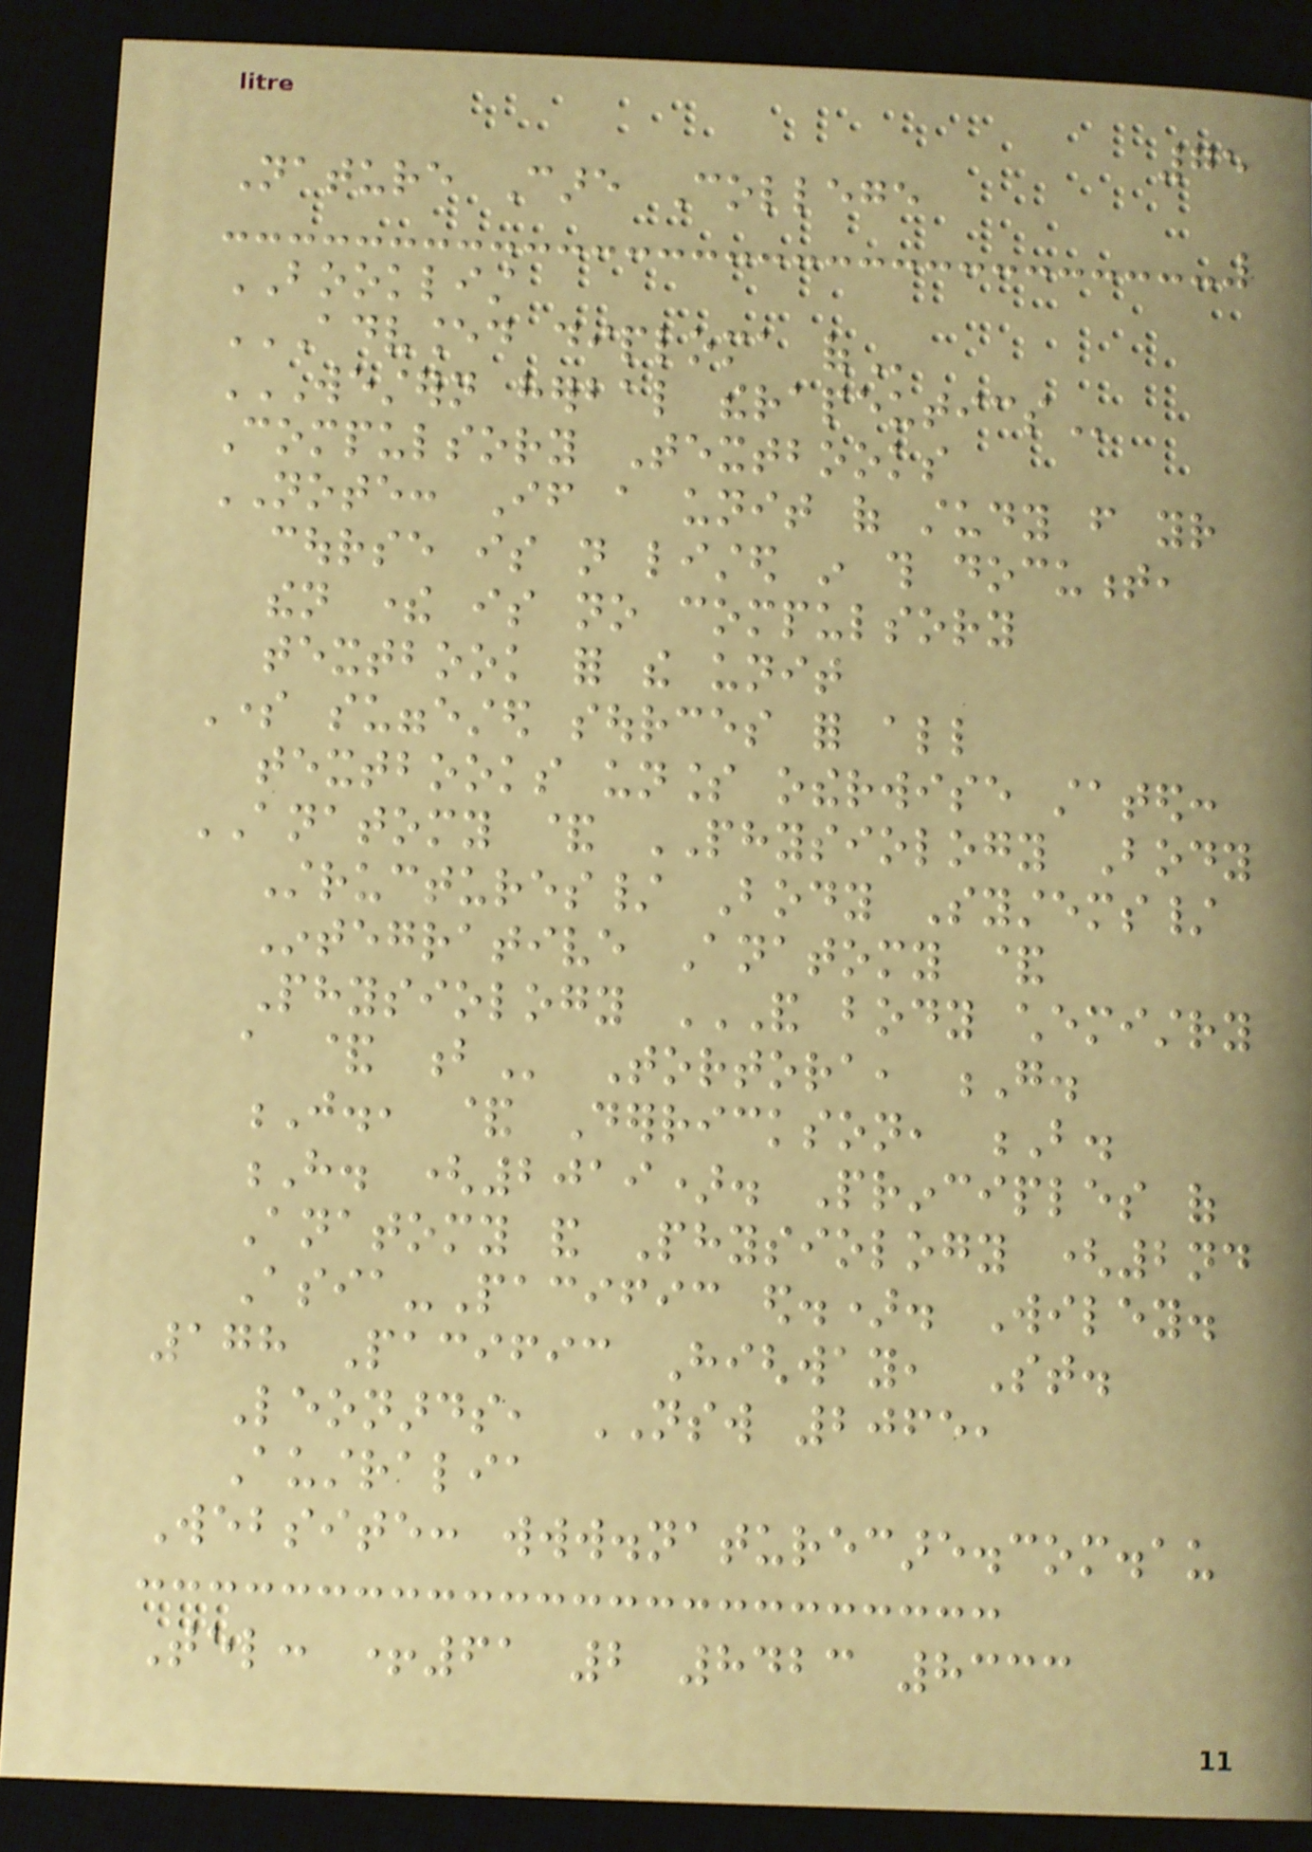75
Nature Care College
BOOKLIST
ADVANCED DIPLOMA OF
WESTERN HERBAL THERAPEUTICS
Compulsory Textbooks
NOTE: If a unit of study from your
course is not listed in this document,
then there is no compulsory
textbook for the unit
Some suggested sources for all
textbooks unless otherwise stated:
ANATOMY & PHYSIOLOGY Body
Structures/ Body Systems/
Integrative Anatomy &
Physiology AND BODY CHEMISTRY
A & B Tortora, G.
J., & Derrickson, B.
H. (2019). Principles of
Anatomy and Physiology (2nd
Asia-Pacific ed.). Wiley.
178 Pacific Highway, St.
Leonards, NSW 2065,
Australia
Website: www.naturecare.com.au
Tel: +61 2 8423 8333
